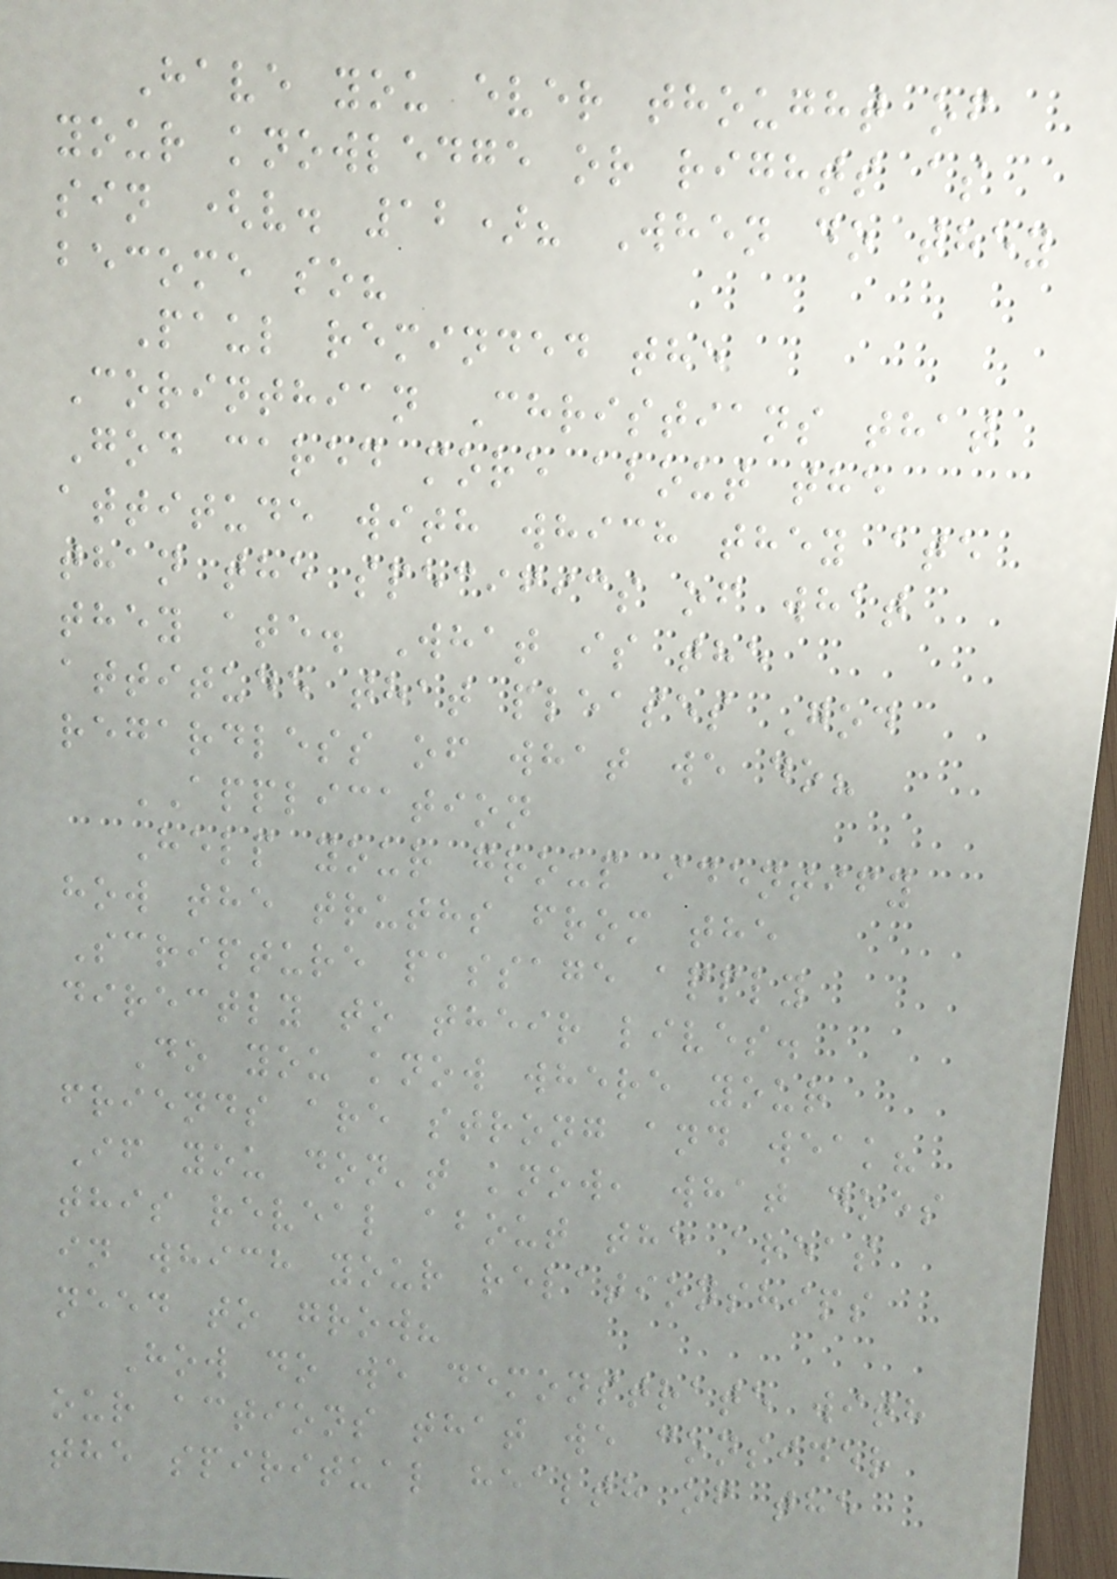Have you ever thought of
your knowledge or rights as
sin (v. 12)? When do they
become so?
Paul reminded the
Corinthian Christians that
God cared more about the
attitude with which they ate
than the specifics of what
they ate. What is the
attitude that pleases God
regardless of what we do?
APPLICATION
Help your group identify
how the truths from the
Scripture passage apply
directly to their lives.
Do you know where your
friends are strong and weak?
If you don't know, what does
this reveal about the areas
in which your relationships
need to grow?
How do we demonstrate with
our actions that we consider
the spiritual health of the
